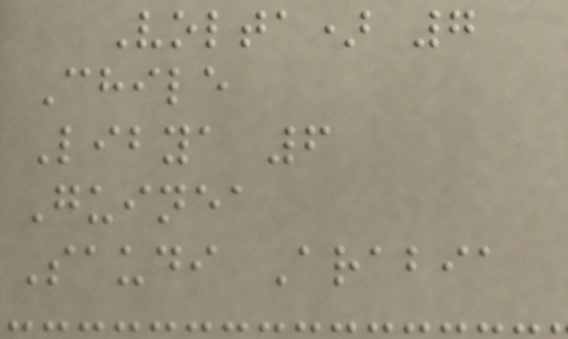Volta) 7
Chile
Libya 6
Guinea
Saudi Arabia
